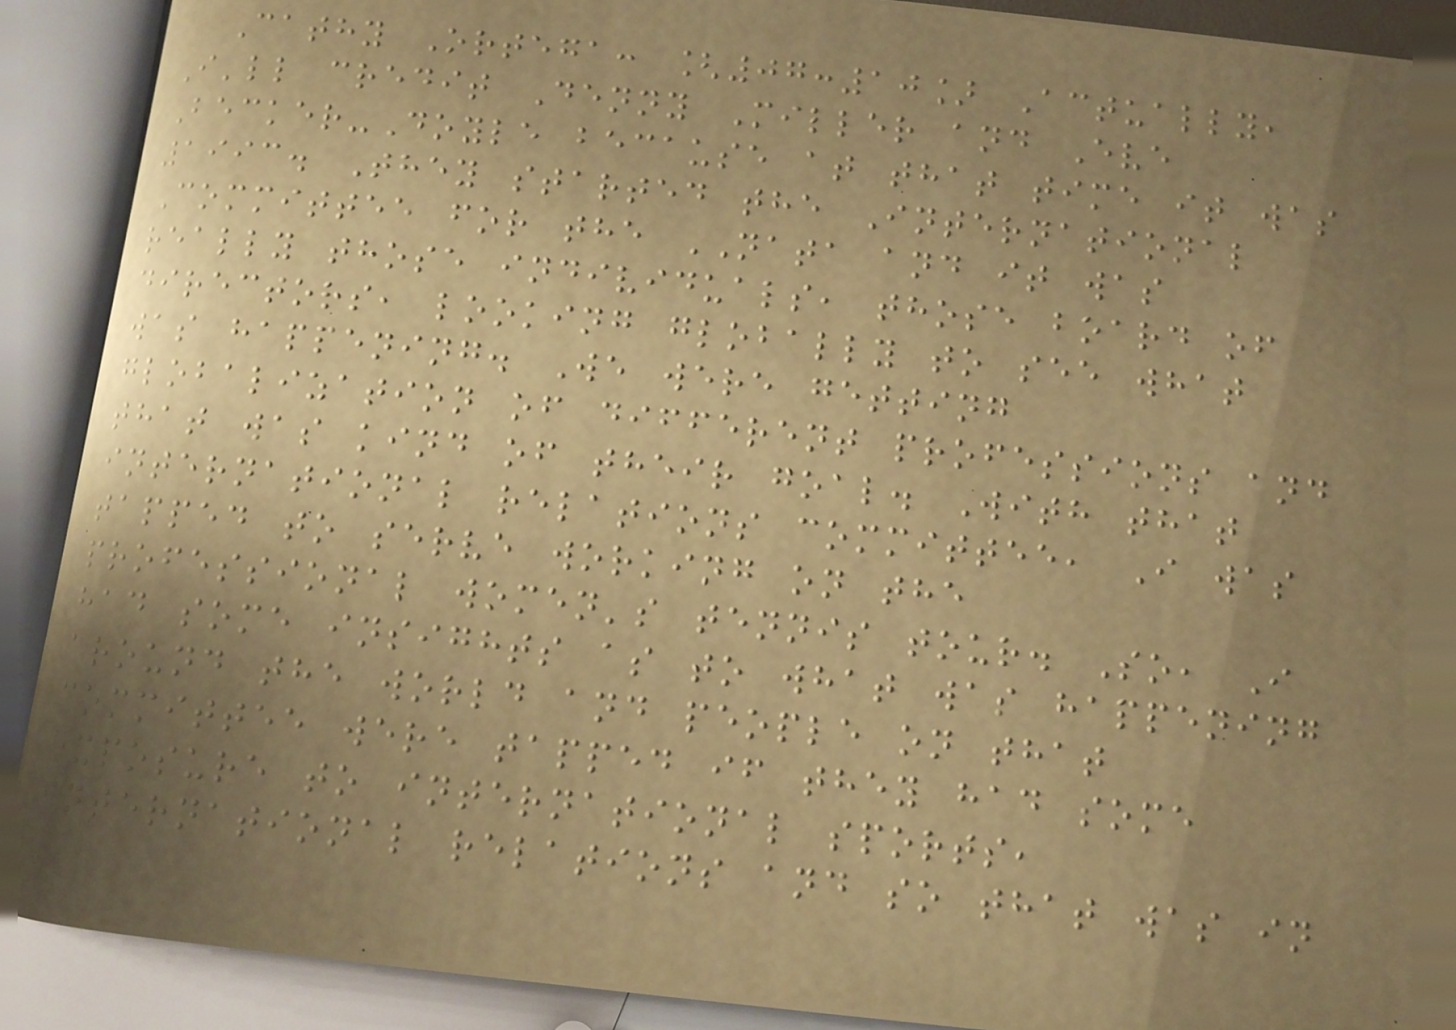Cathy Ortega: [07:10] Actually,
I'll credit Denny Miller and Eve
Becker-Doyle because at that time it was
1993. They started the International
Committee for the NATA and it was
really those individuals, those board of
directors, looking globally to see what
was happening. We were getting
globalization of different professions and
that was kind of their goal. With that
international relations committee, I was
tapped to serve working on the
professional women's tennis tour. So, I
had some insights as to what was happening
around the world and people on that
committee were tapped if they had some
exposure to international sports,
international relations and so that was in
